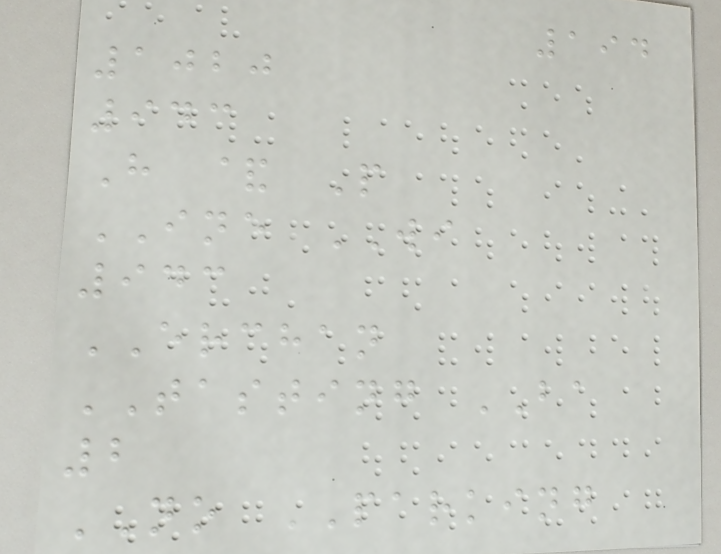194
1020
943
H & P
INE WI
943
ERCHAN
TASTING BA
2
NO PARKING
